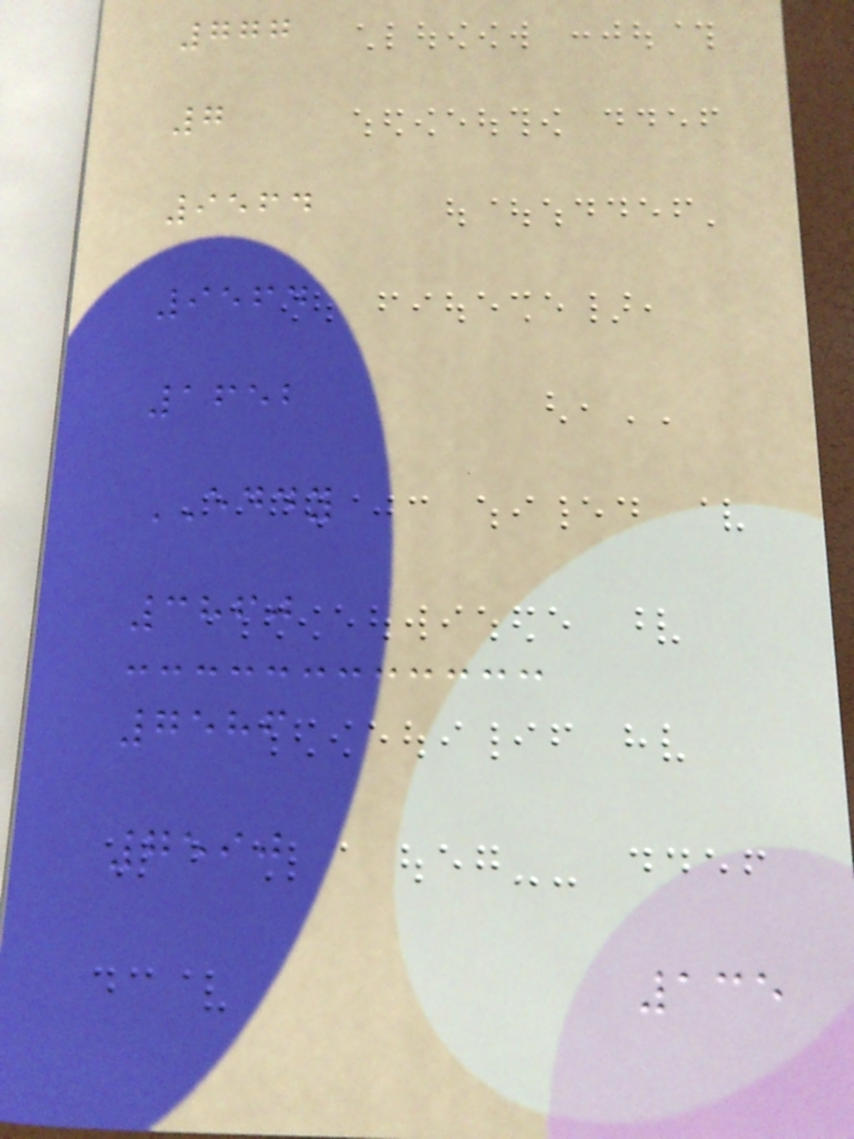777
7
9564
9564
1652
EDDY
3860
7586
7590
135
